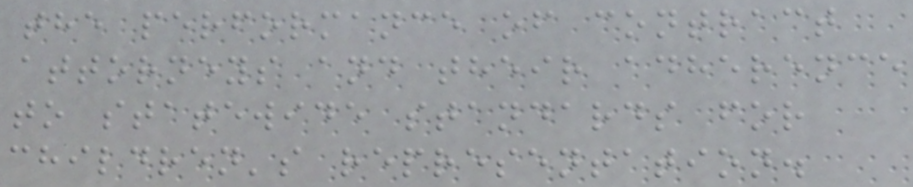the performance of contract
attorneys and their adherence
to statewide standards for
children's representation.
